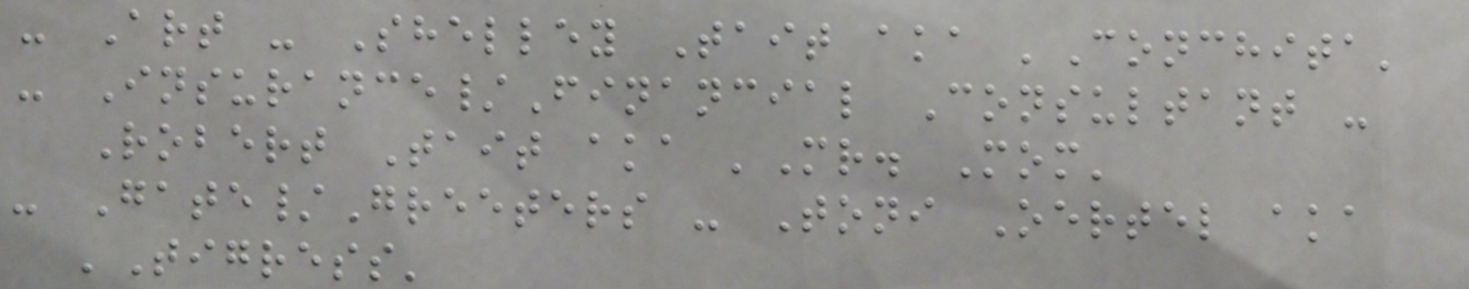- Art - Shelley Tait aka 'Conchita'
- Insurance/Financial Consultant -
Robert Tait aka 'Mr. Mom'
- Gate/Greeters - Toni Oertel aka
'Tigress'
